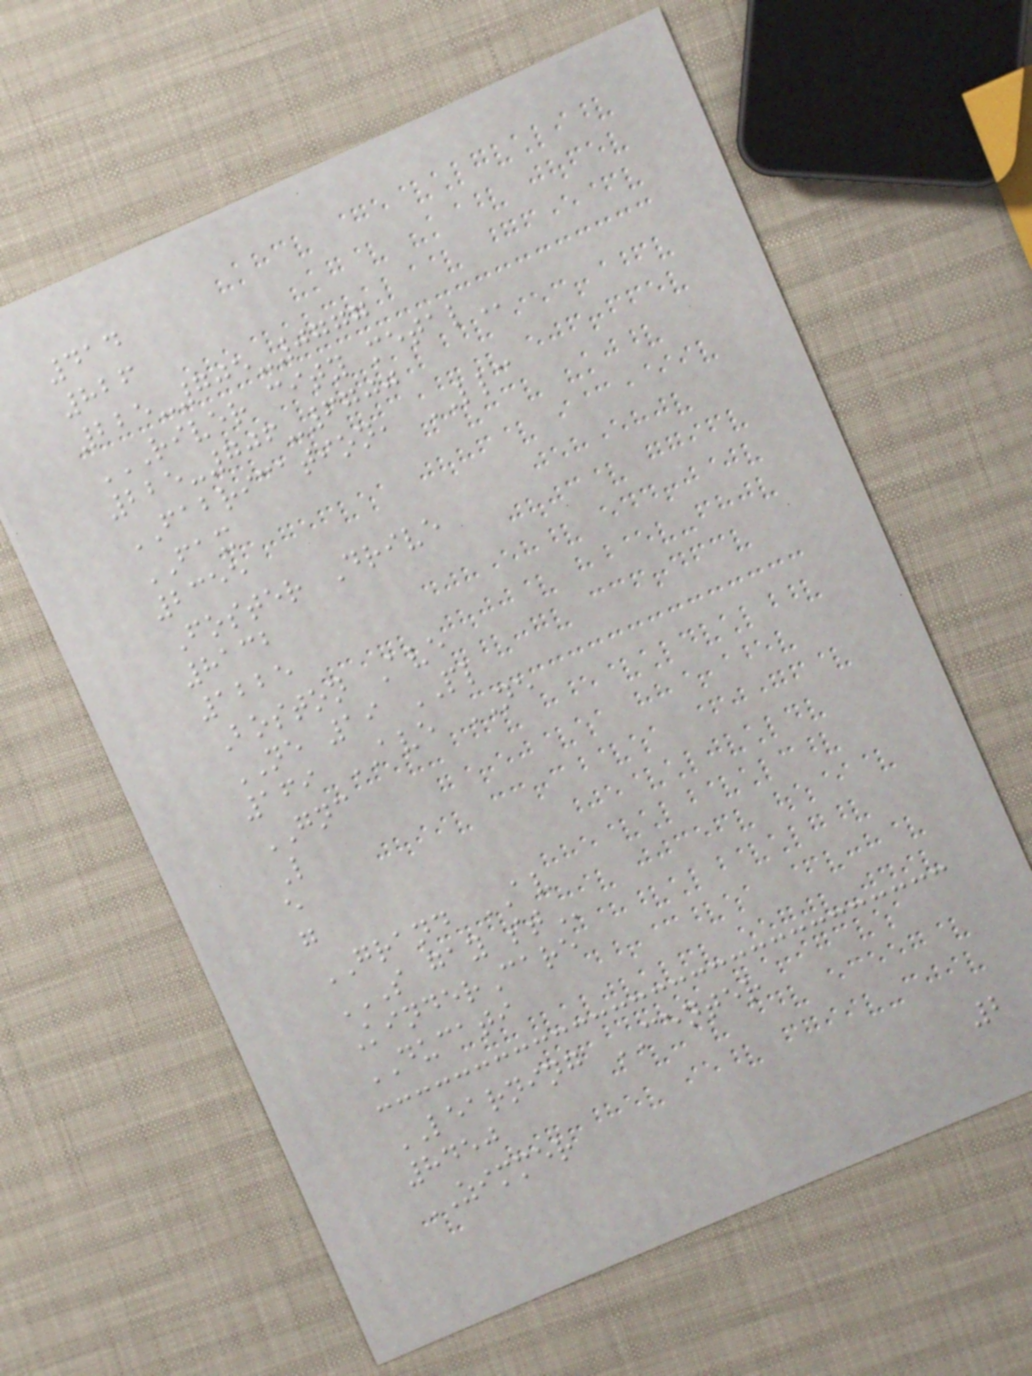414
826
225-705-0777
RIVER CITY METAL
225-706-6700
FABRICATION, LLC
FAX
2355
Foster Drive
8132
1225
Boston Ave
NE 19 PL
169 AVE NE
GNC
L
e
g
GRAND AV
S GAY ST
KinderCare
DUCATI
LEARNING CENTER
8450
ZIMMER
2
